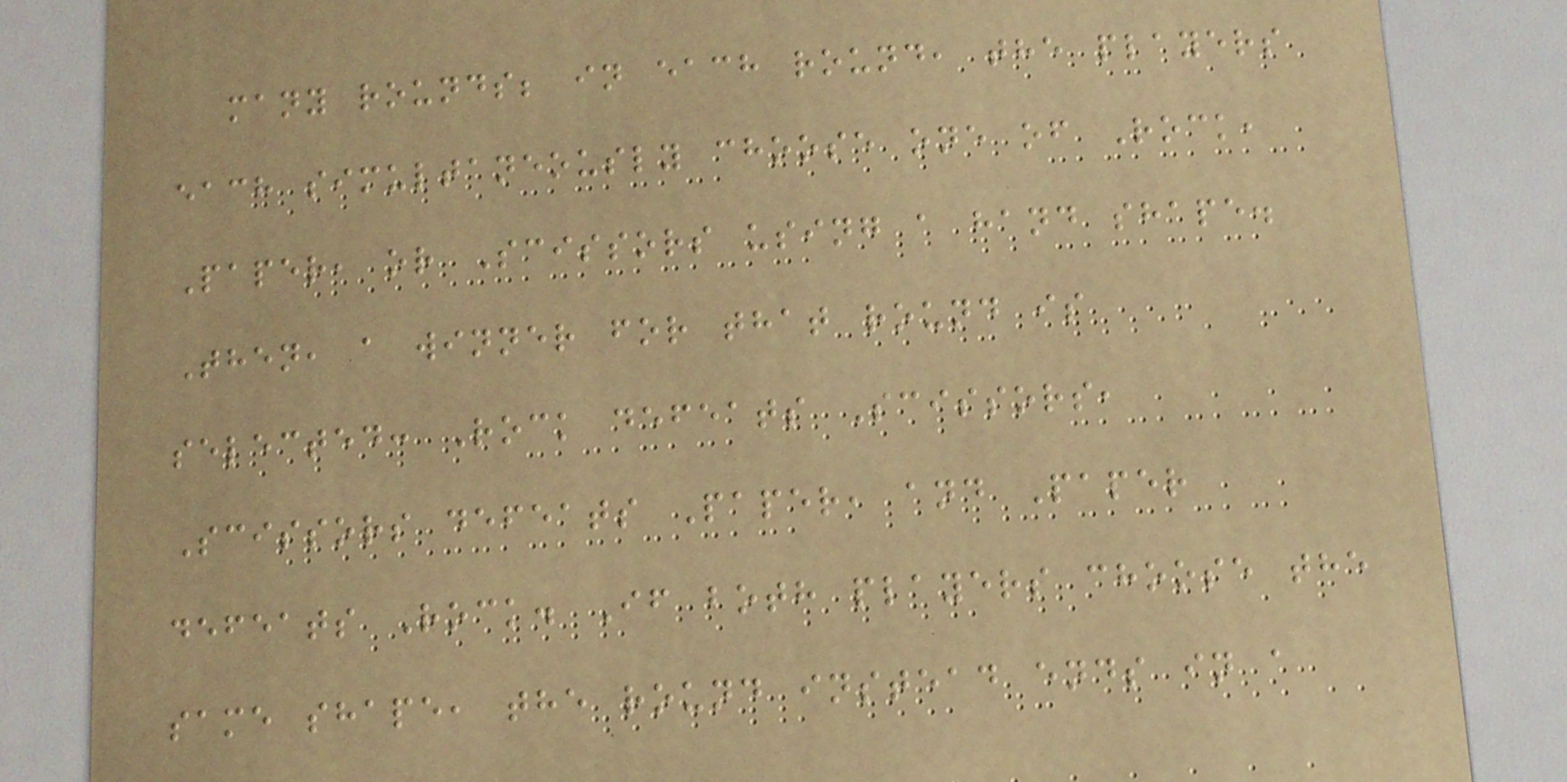many rounds; in each round, the players
each simultaneously choose one of Rock,
Paper, or Scissors using a hand shape.
Then, a winner for that round is
selected: Rock defeats Scissors,
Scissors defeats Paper, and Paper
defeats Rock. If both players choose the
same shape, the round instead ends in a
